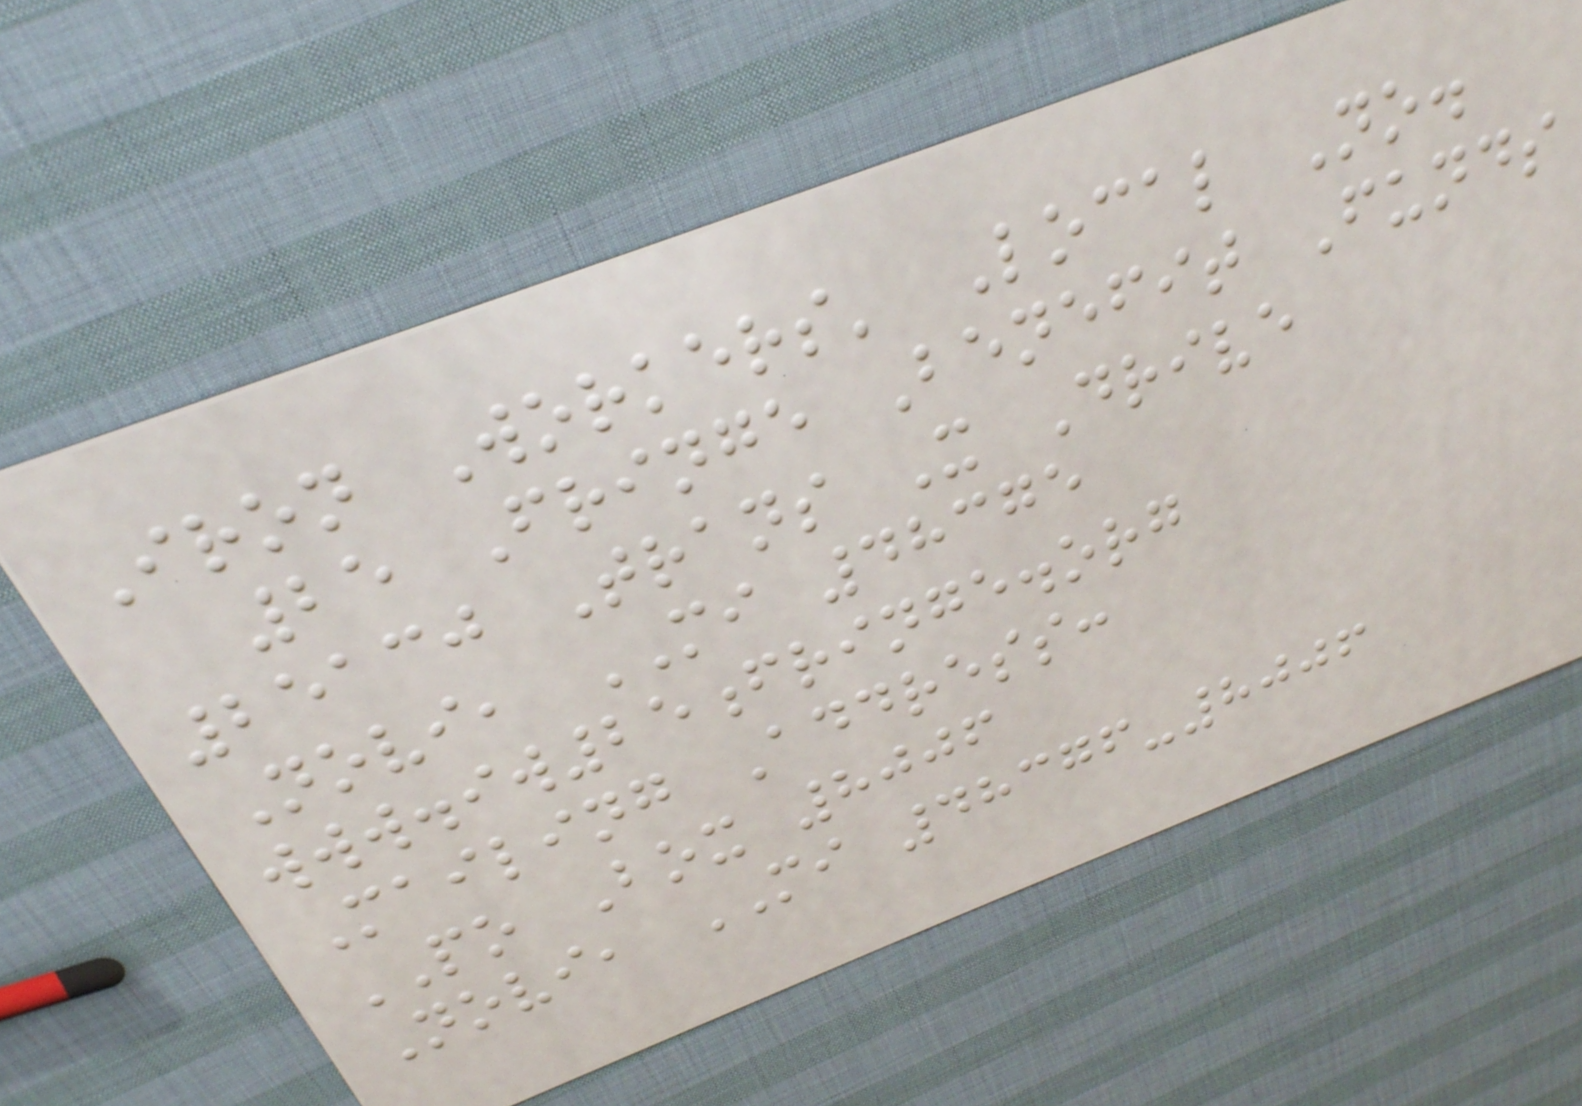Iron Workers' Local No.
25 Fringe Benefit Funds
25130 Trans X Drive
Novi, MI 48375
www.iw25fringe.org
Mailing Address:
PO Box 8006
Novi, MI 48376-8006
